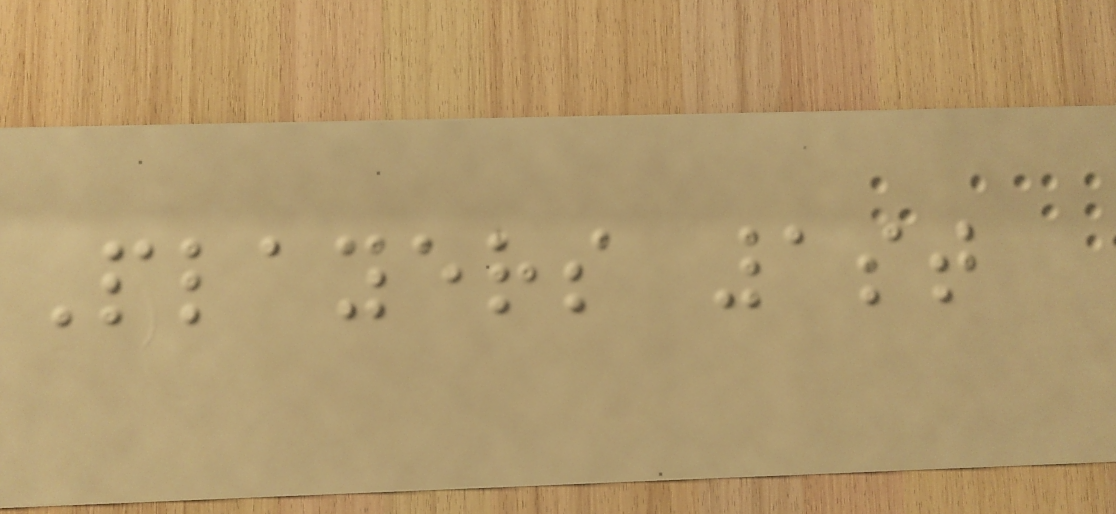Players 1st
